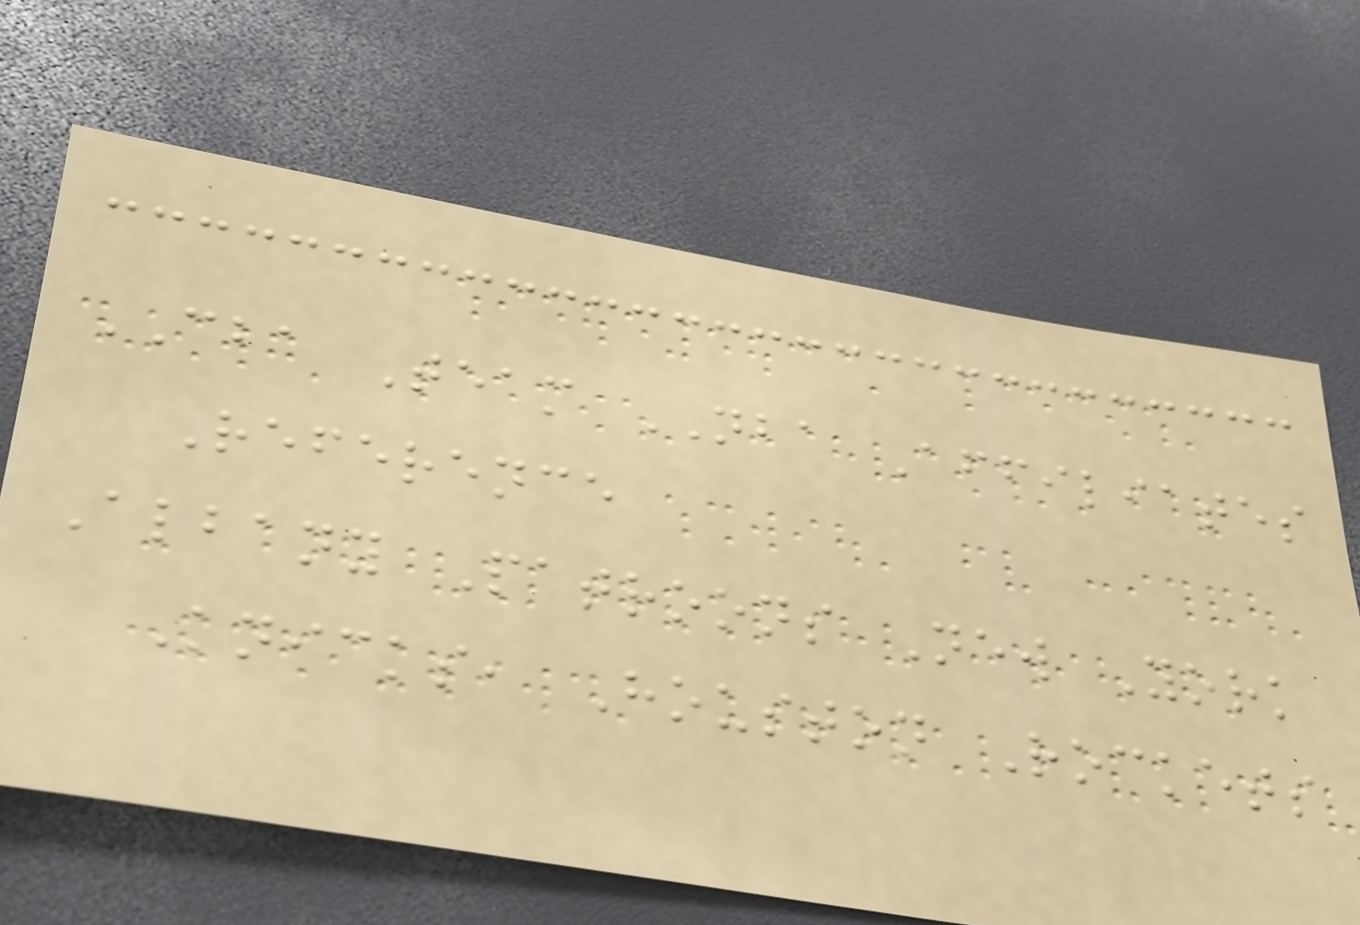CBA Team NBA Affiliates
Reference
Albany Patroons New York
Knicks, Houston Rockets
